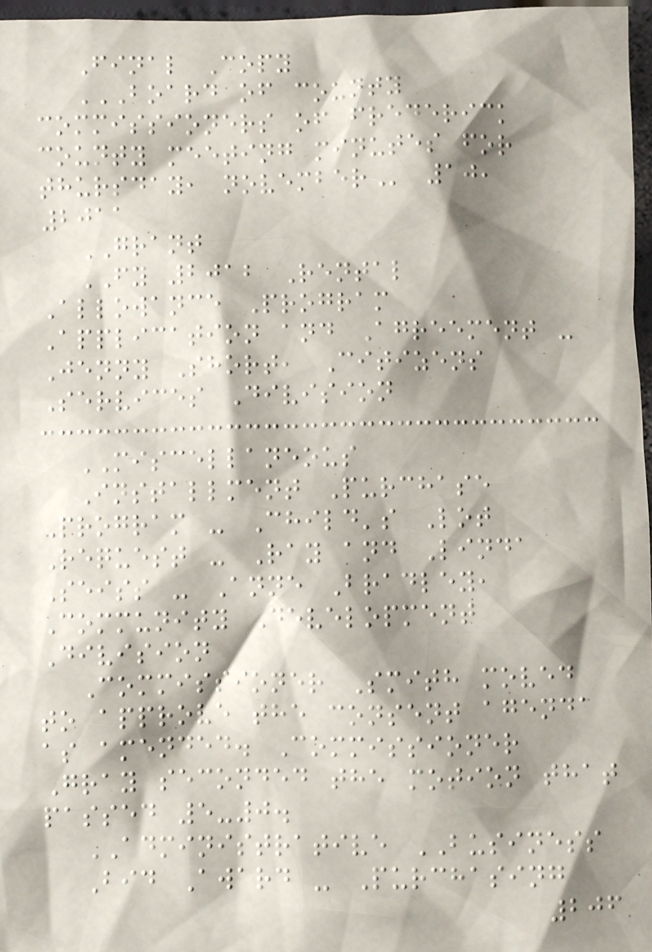Final Copy
BOARD OF COUNTY
COMMISSIONERS OF FREDERICK
COUNTY MEETING MINUTES FOR
THURSDAY, NOVEMBER 10,
2011
GRANT
FY 2012 Rental
Allowance Program
Application and Agreement -
Jenny Short, Citizens
Services Division
MISCELLANEOUS
Installment Purchase
Program - Child's Lot
Request - Ray and Linda
Seiss - Anne Bradley,
Community Development
Division
Commissioner Smith moved
to approve the consent agenda
as amended. Commissioner
Gray seconded the motion that
passed 5-0.
ADMINISTRATIVE BUSINESS
Bid Award - Purchasing
206
